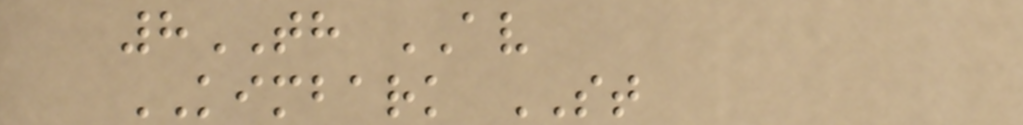8TH AV
KIMBARK ST
